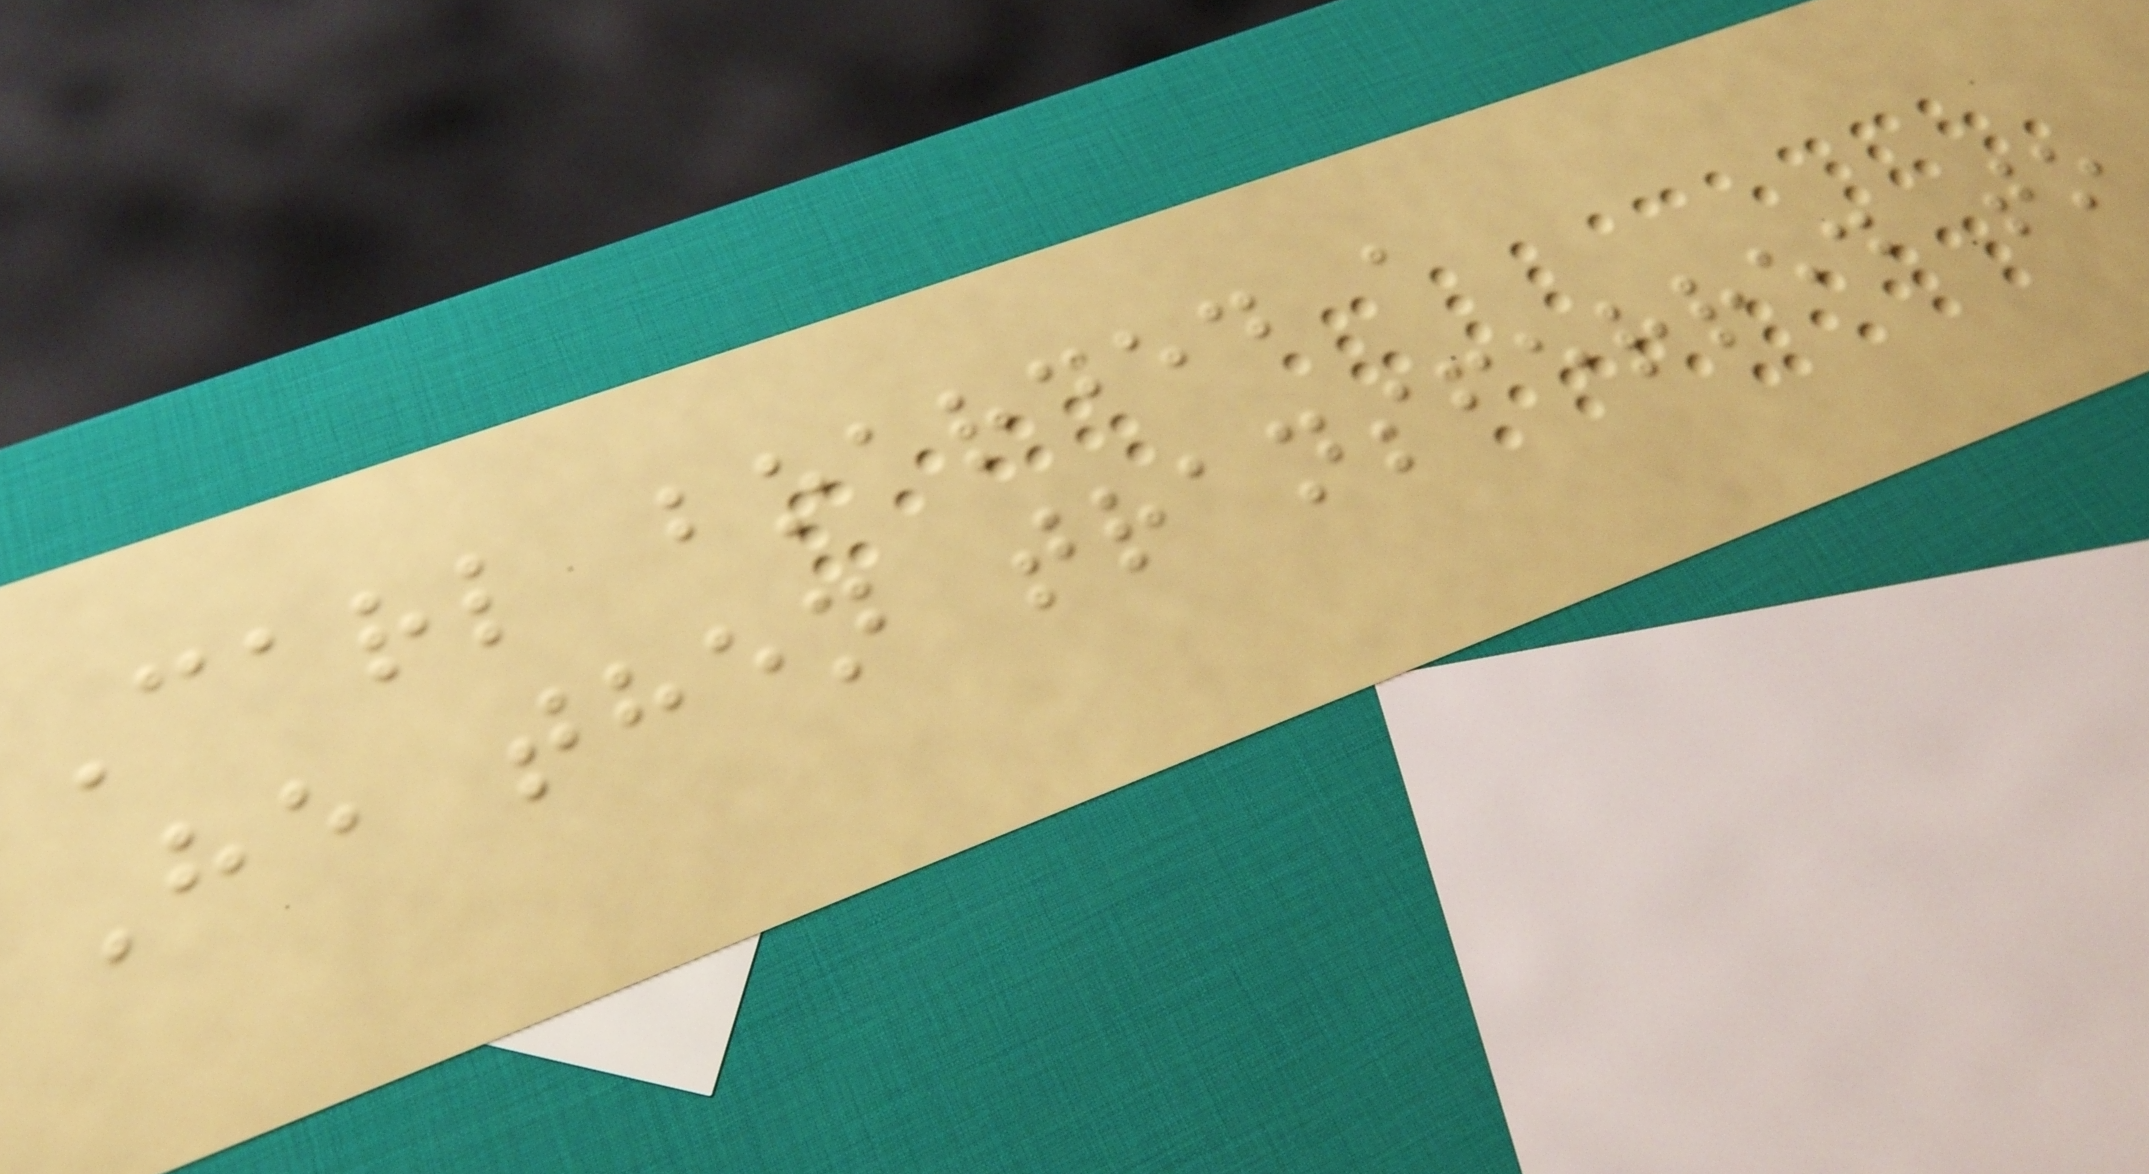Carl boarded a
He then transferred to
